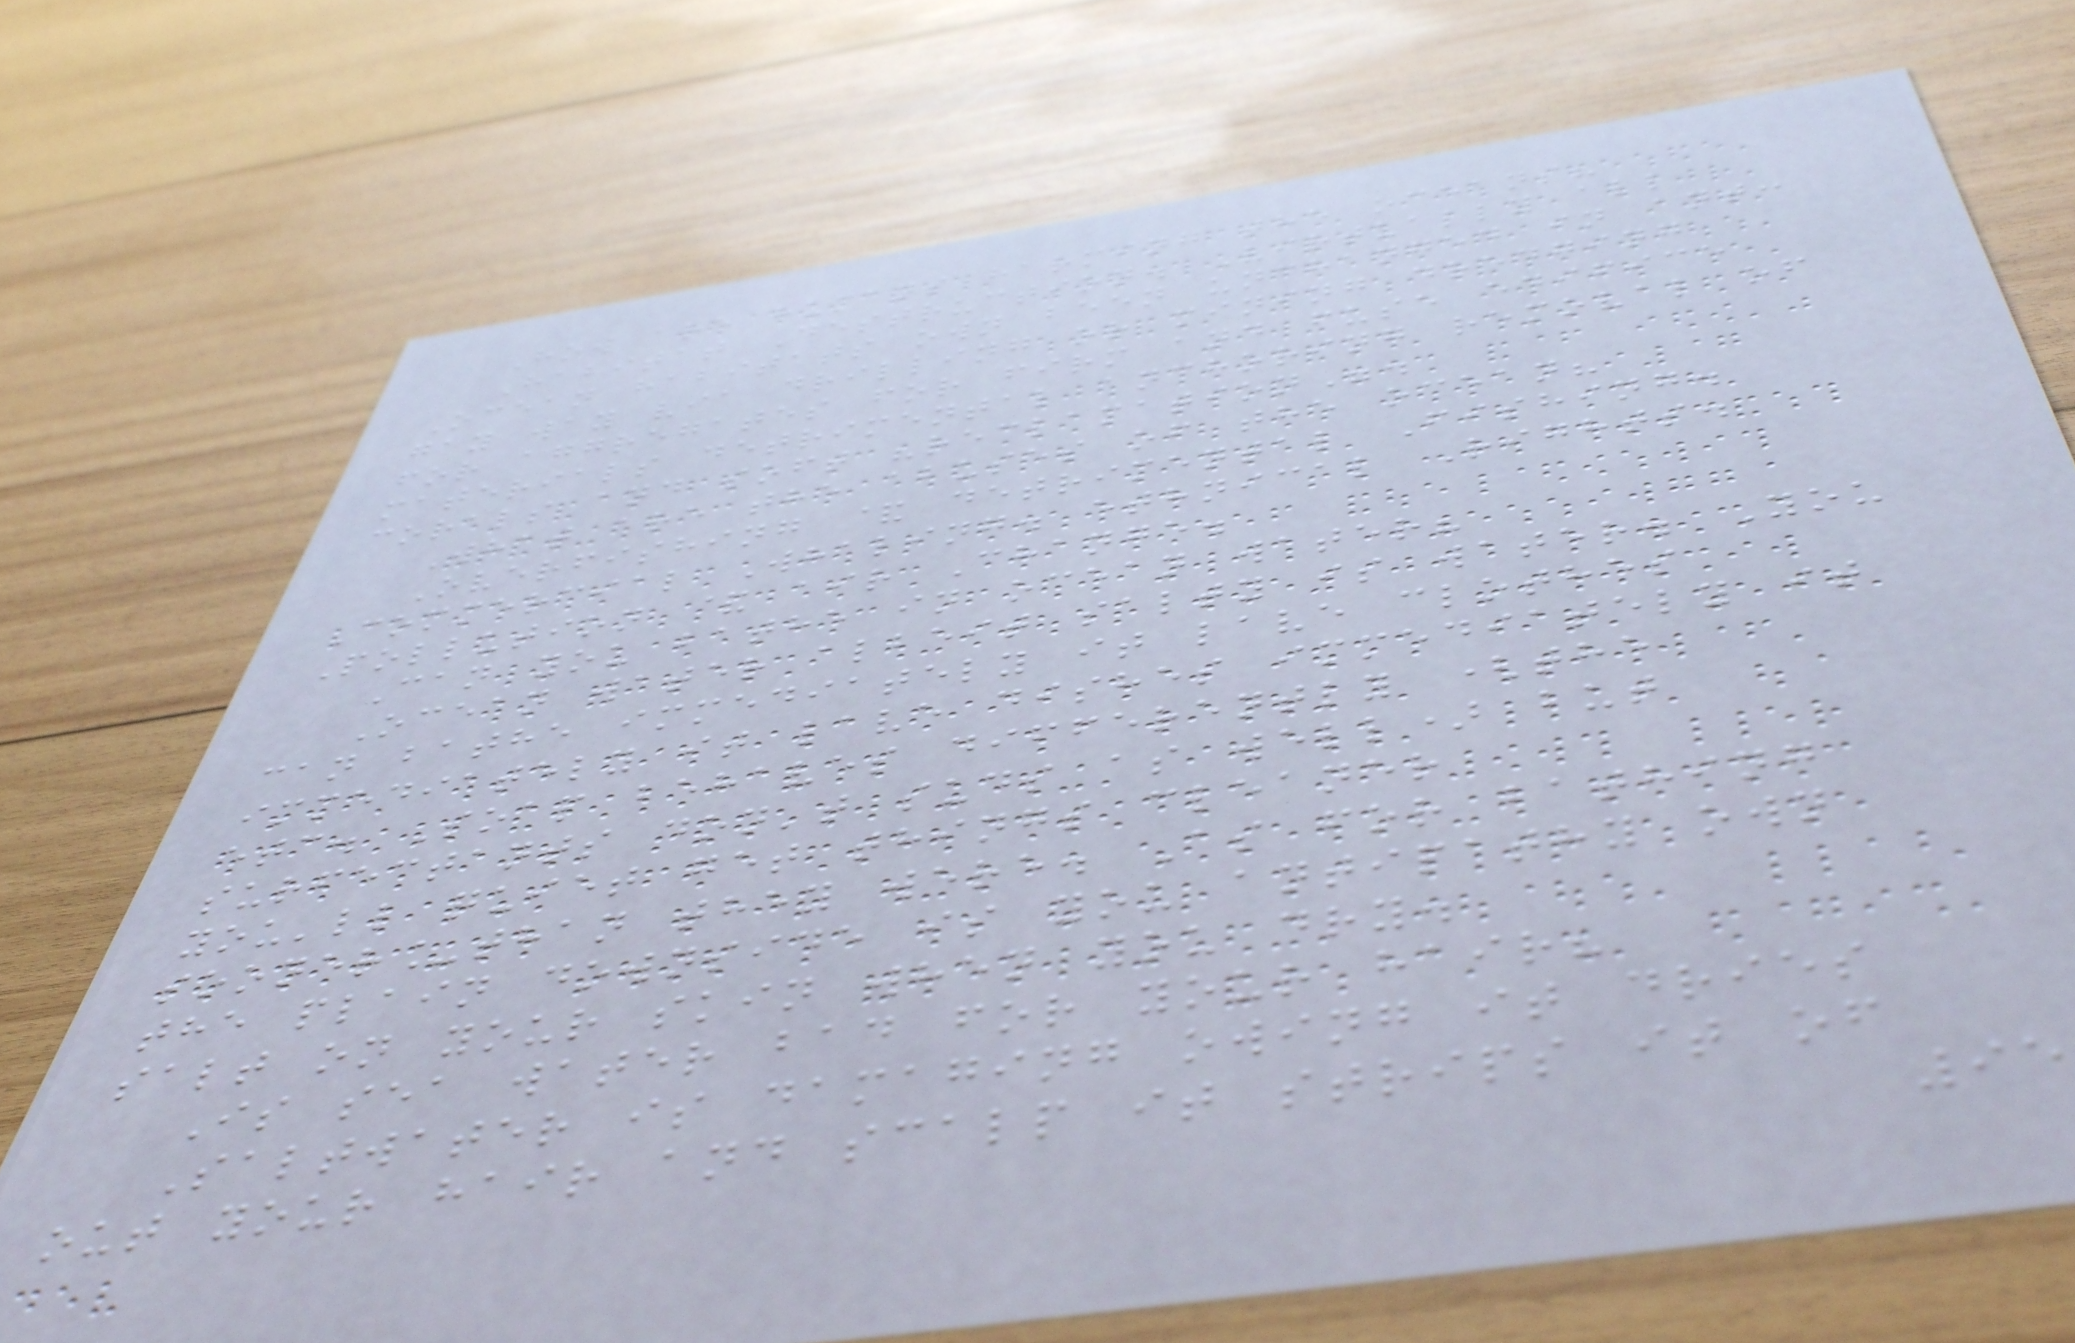How are humans harming the oceans?
Habitat Destruction. Virtually all
Ocean habitats own been unchanged in ant:
gay way via drilling or mining dredging
for aggregates for firm and fuse edifice
materials detrimental anchoring removal of
corals and soft "reclamation".
What are the abuses of the ocean?
Overfishing & detrimental Fishing.
Commercial Whaling. ethnical Rights.
Pollution & air Change.
Can you bathe in ocean water?
Ocean water albeit salty is water. You
can bathe immediately it lave clothes
immediately it lave dishes immediately it
etc. Soap behaves differently (the
surfectants don't suds as well) but
you'll quiet get things cleaner
sooner_than they were. As for bathing
the plain downside is you antipathy own
salt on your skin when you dry.
Is sea water bad for your hair?
Saltwater is damaging owing it dries
out your hair and scalp it strips it of
95
